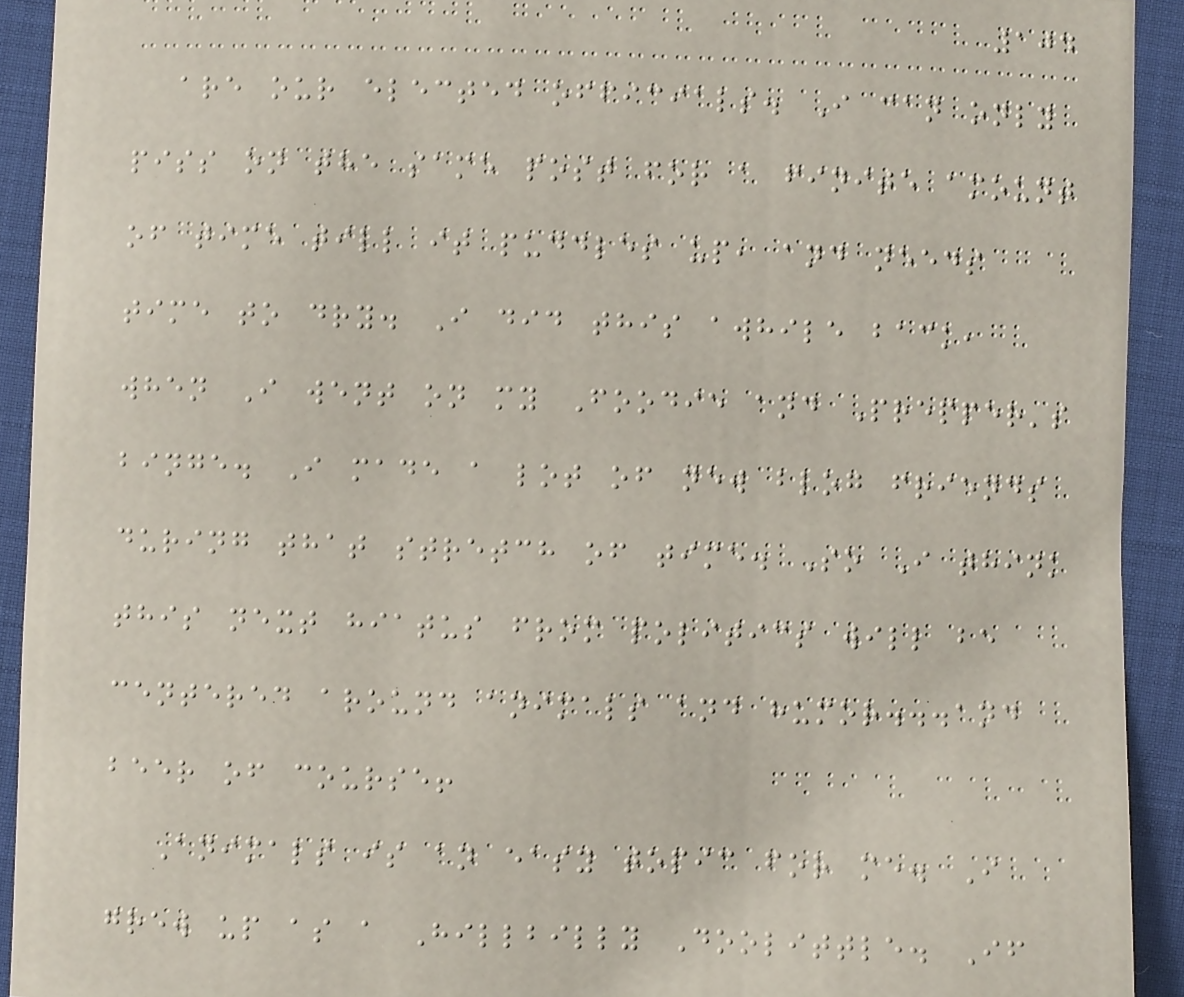104
are our elected officials. I can only
piss on the same post for a finite amount
of time till it puddles up, and needs
time to dry. I did this awhile back,
when I went on my Foodie and Prepper's
binge. I made a lot of new blog friends
during that stretch of time. So I think
this next hiatus from politics will be
centered around animals and humor...and
beer of course!
Animals is an easy topic for me. I
grew up as a Hillbilly Doolittle. If
